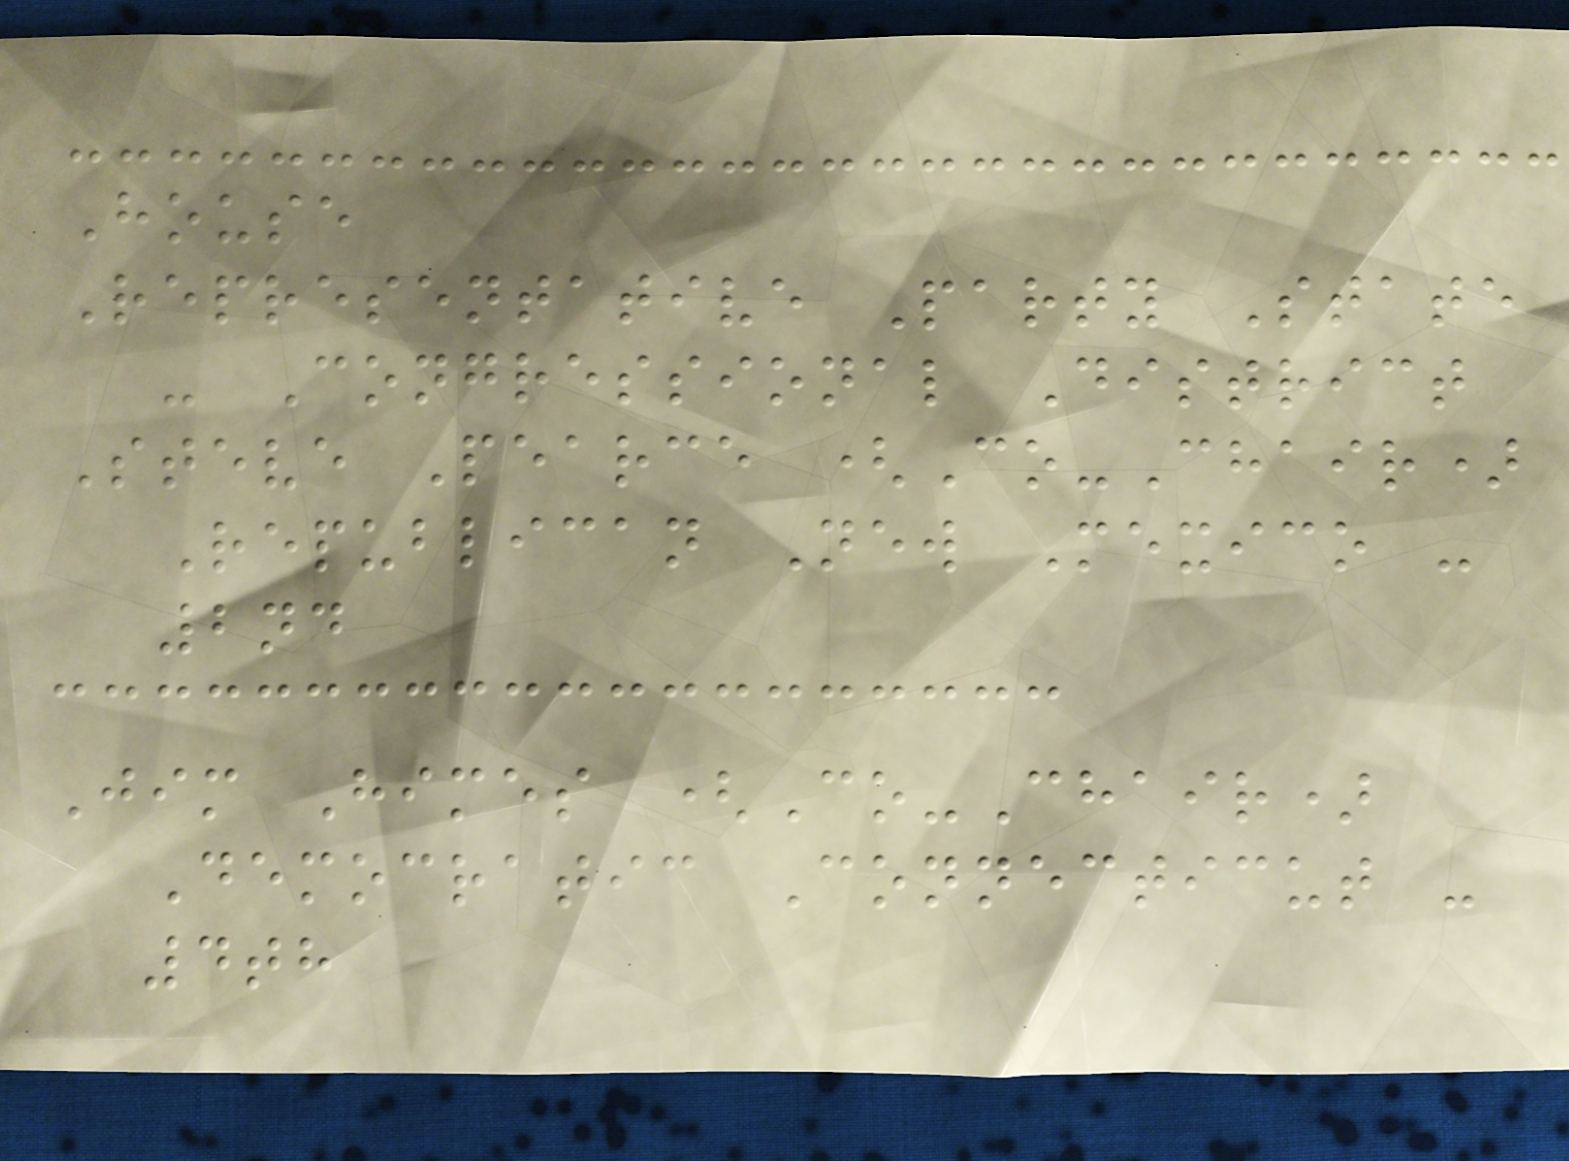House
Representative Party State
- Congressional District
Steve Pearce (Co-Chair)
Republican New Mexico -
2nd
Jim Himes (Co-Chair)
Democratic Connecticut -
4th
